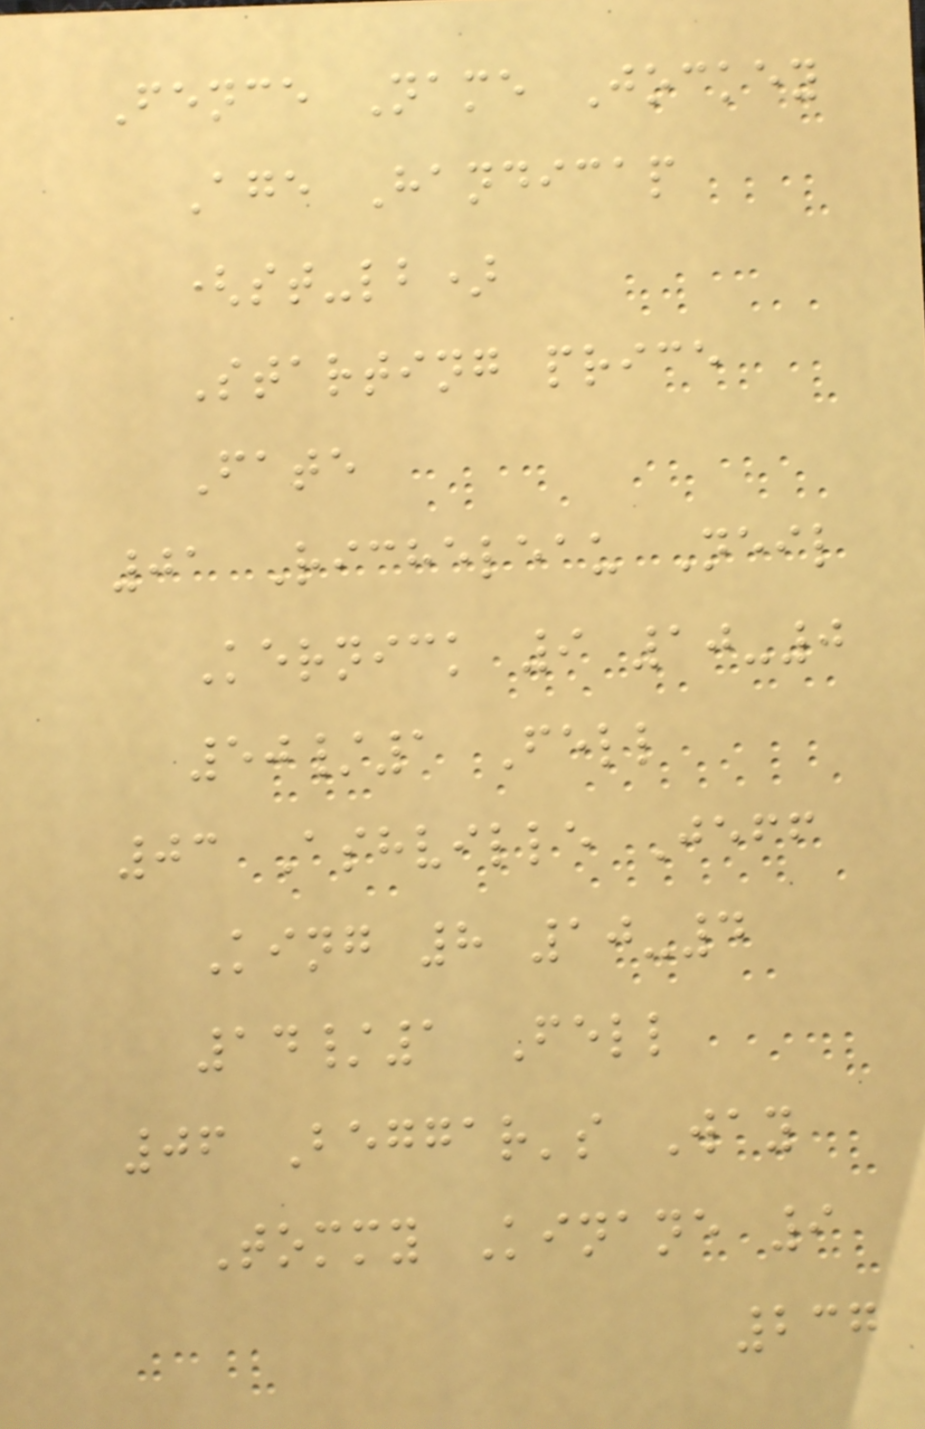Fence Name Jockey
Age Handicap
(st-lb)
Starting price
Fate
01 Richeleau Neil
Kernick 9 10-0
50/1 Fell
03 Ashville Jeff
King 8 10-4
14/1 Fell
06 Beggar's Way
Tommy Kinane 9
237
